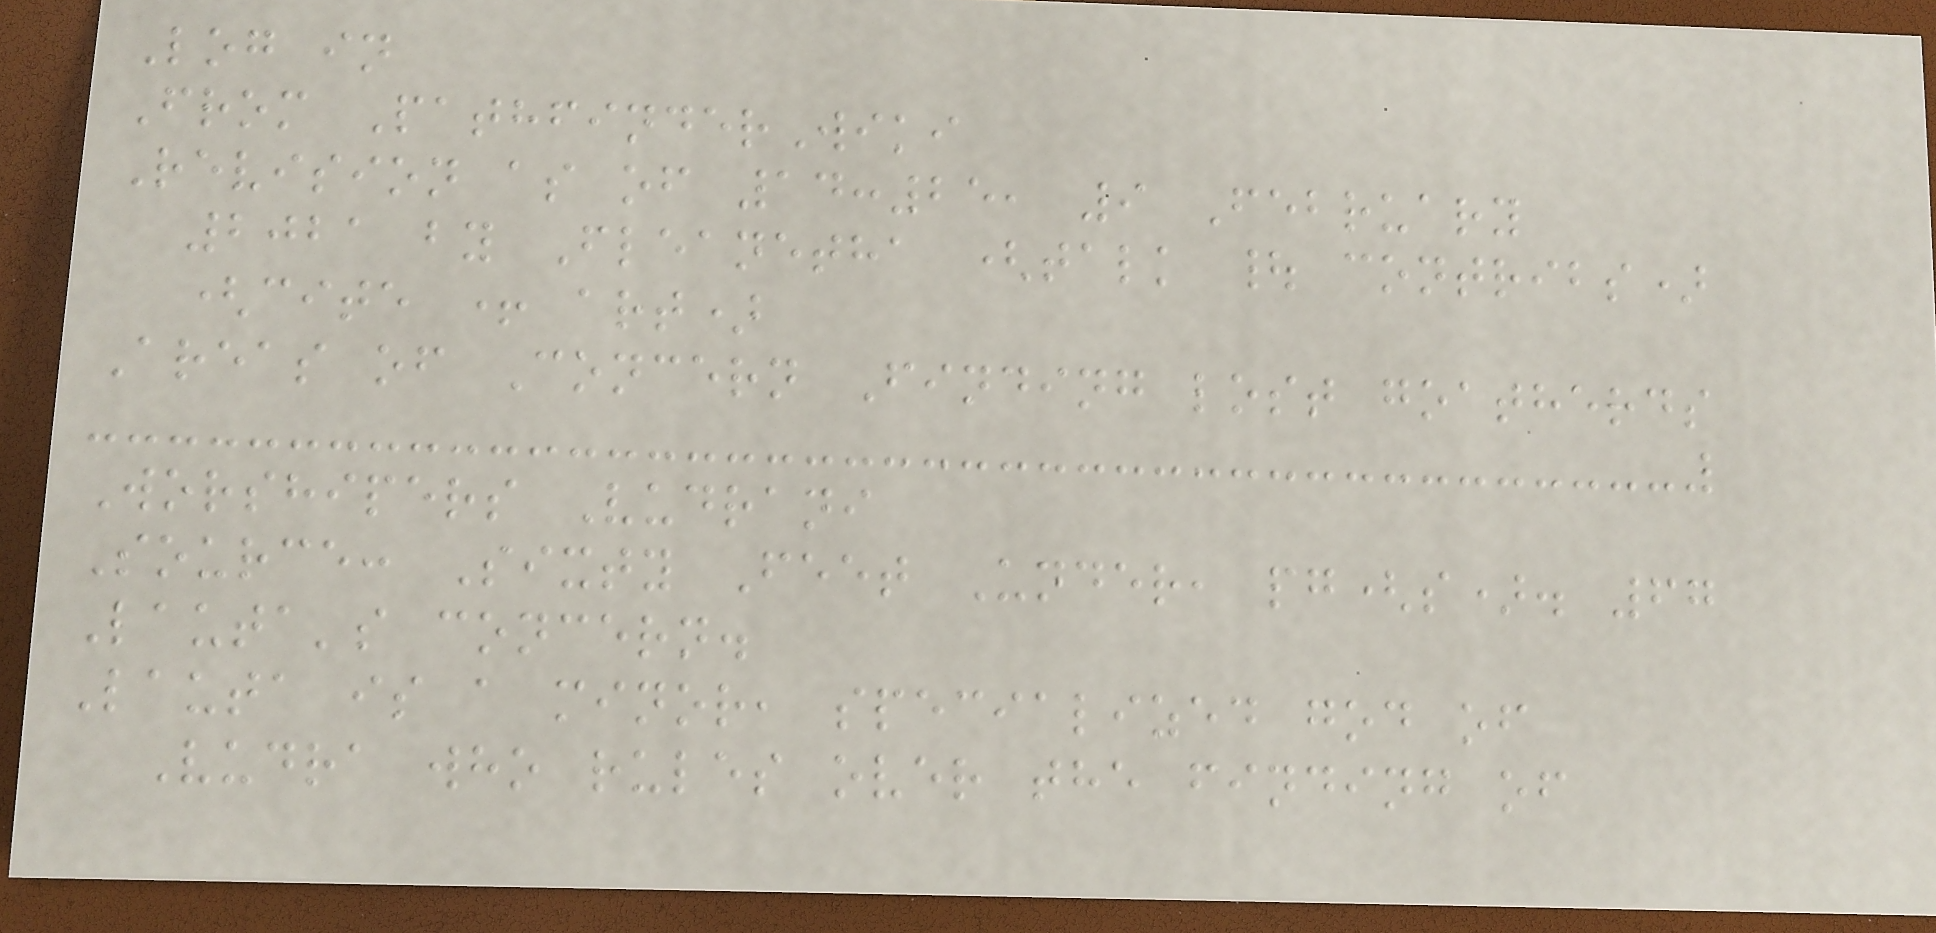Log in
From PathfinderWiki
Revision as of 14:25, 9 February
2021 by Fleanetha (talk | contribs)
(cite + art)
Areas of Concern Finding lost goatherds
Worshipers Vudrani
Source: Sixty Feet Under, pg(s). 67
Lauta's concern.
Lauta is a minor, specialized god of
Vudra who rules over the finding of
